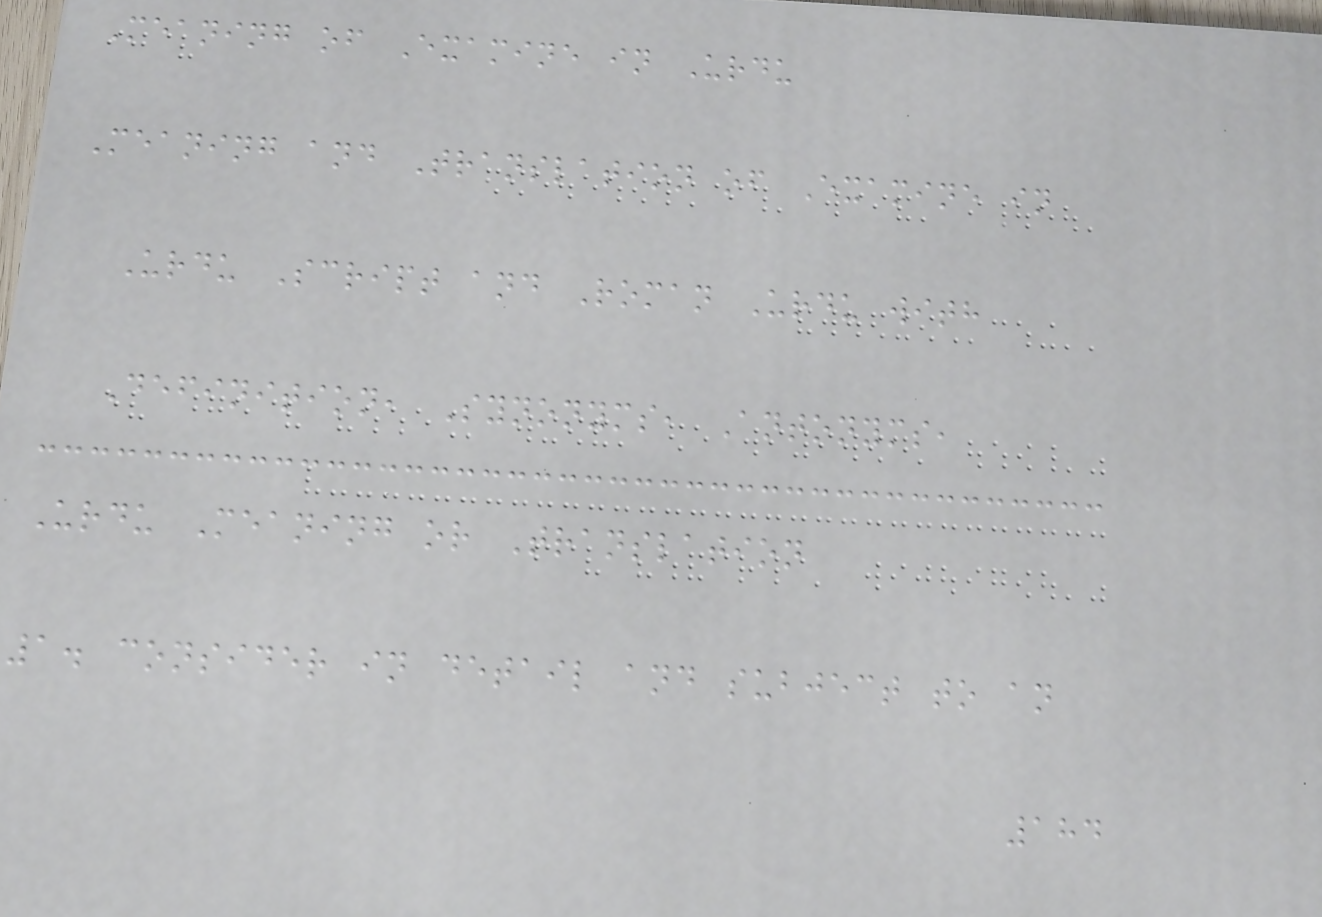Meaning of Examine in Urdu
Meaning and Translation of Examine in
Urdu Script and Roman Urdu with
Definition, Synonyms, Antonyms,
Urdu Meaning or Translation
1. consider in detail and subject to an
184
